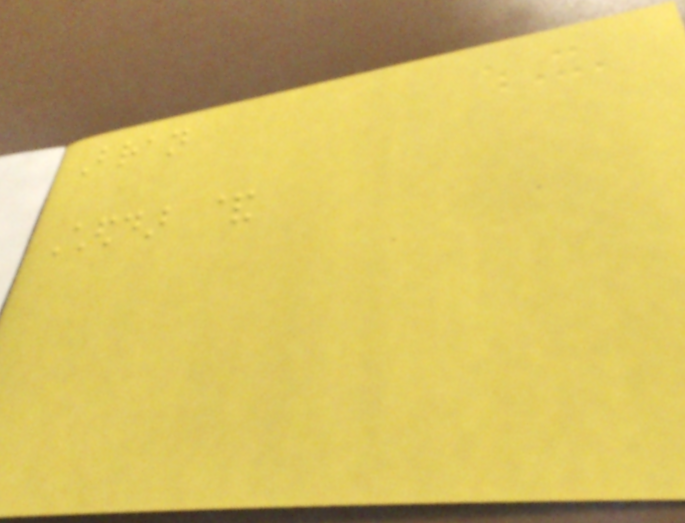Bran
Cheddar &
